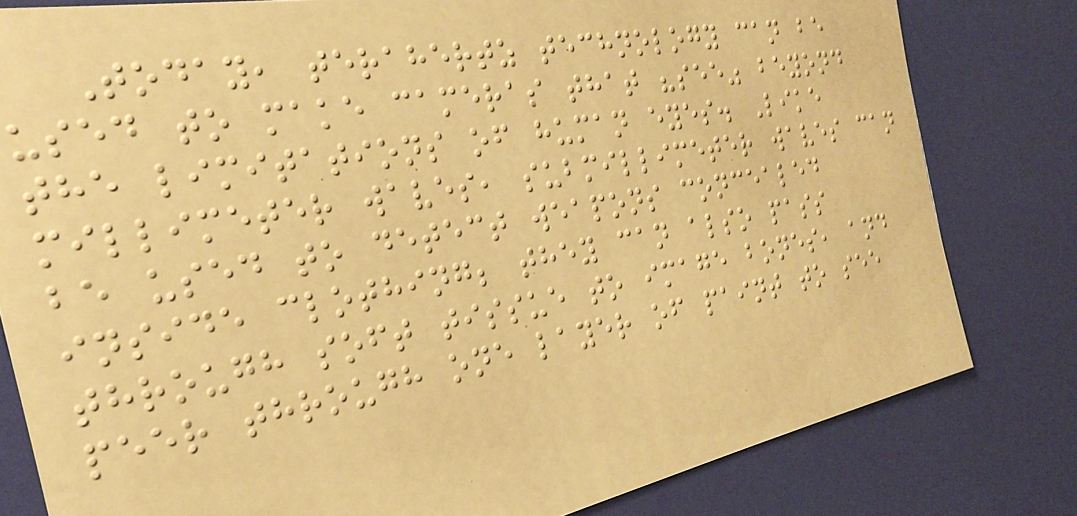Today, terahertz technology can be
used to make cameras that "see" beyond
the limitations of human eyes. Like
millimeter waves, submillimeter waves can
be used to detect weapons concealed
inside clothing; they can also pass
through soft tissue to image bones, and
peer through one layer of paint to see
